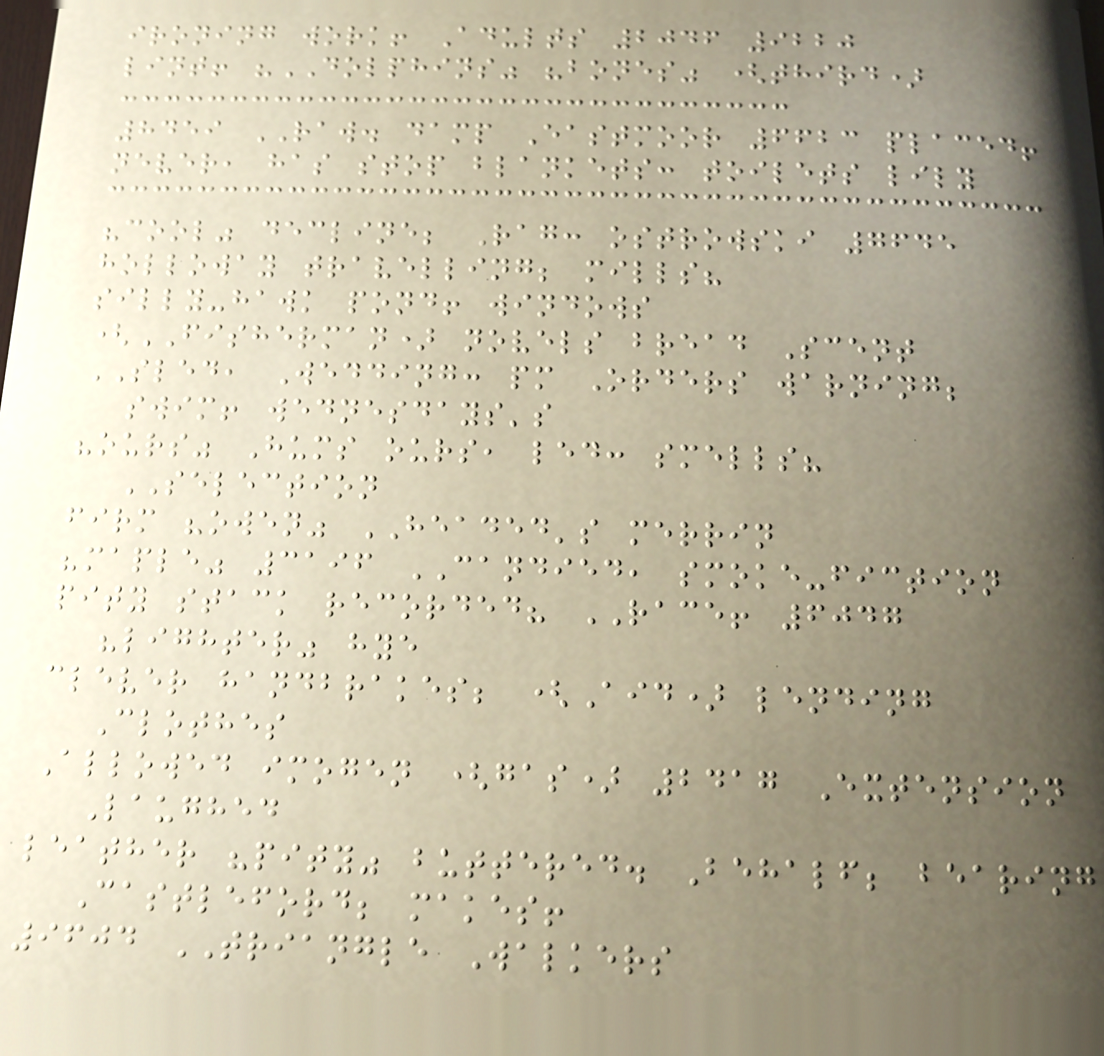ironing work! Adults 2046 9220
lint! "DOLPHINS" "bones" (third)
8459 RAW. damp Eastmoor 6623 placed!
never, has stop blankets: toilets lily
"cool" decline; Rag: ostrowski 7645
holloway travelling; mills?
silly-hawk pond! windows
(FISHERMAN) novels bread Scent
SLED, Wedding: pm Orders warning;
swim! wednesdays's
"ours" Hums ours, led: smells?
SELECTION
firm "owen" HEADED's merrin
"maple" 3196 CANDIED, smoke-fiction
pity stack recorded? RACE! 6047
"lighter" hye
clever handbrakes; (Aid) lending
Clothes
Allowed imogen (gas) 2417 Extension
Laughed
leather "pity" buttered. Behalf; bearing
Castleford; makes!
9604 TRIANGLE Walkers
